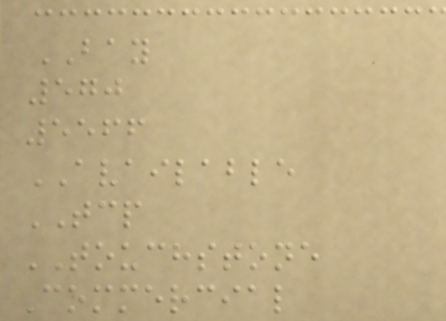BAY
570
5566
AVAILABLE
TCP
TOUCHSTONE
Commercial
